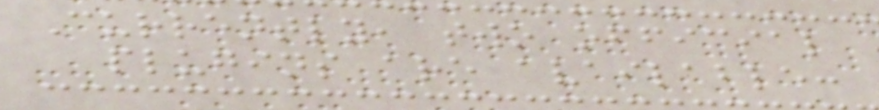Currently, two official
plugins are available:
